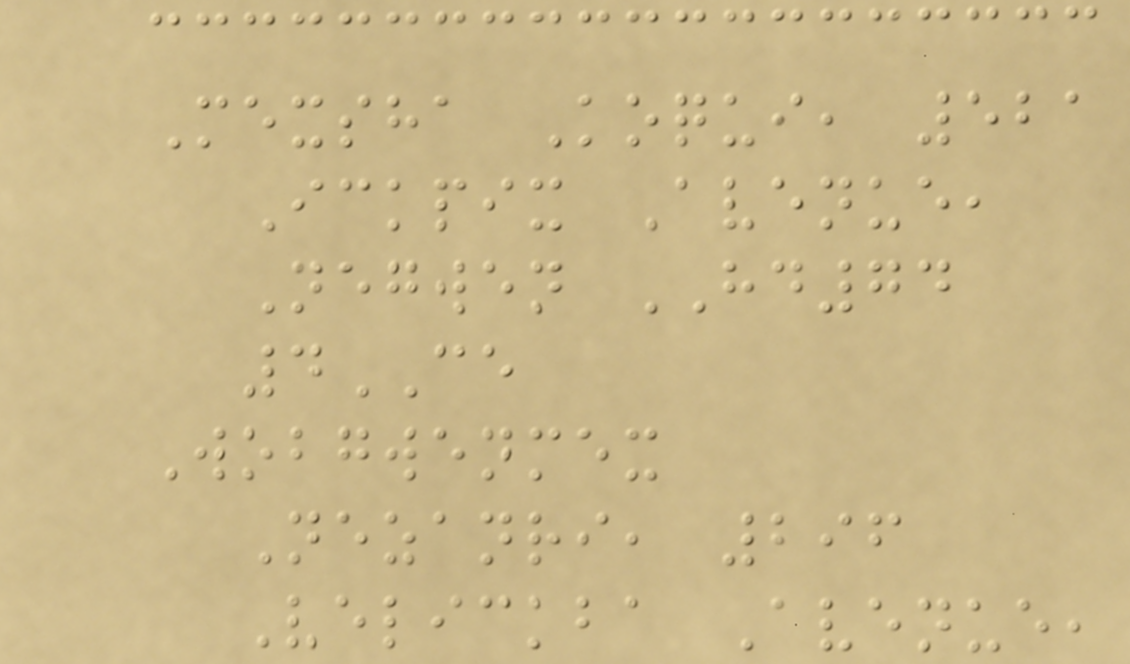Mexsha Koqui, 521
Ickpix Avenue,
Negwen HD74
4CE
Wobgwenmex
Nezanri, 296
Velickba Avenue,
